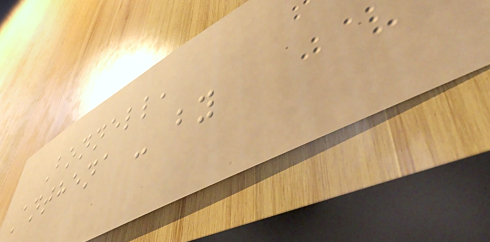Bonnell,
Anthena - by
